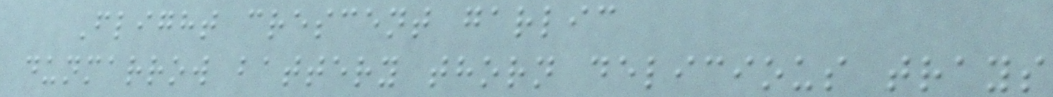Flight crescent garlic
dunmarrow battery thorn delicious trays
